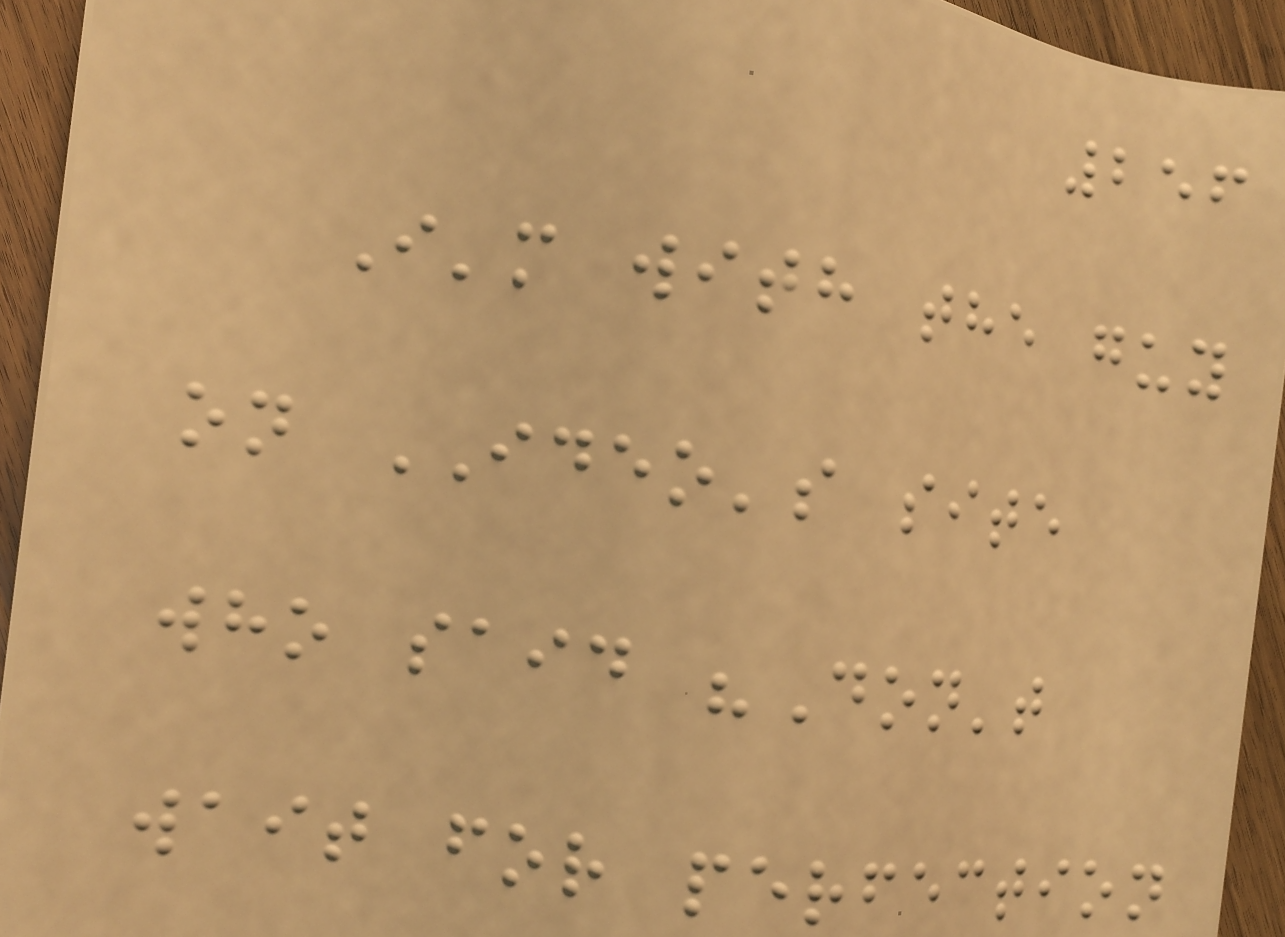256
I'm with the guy
on IDEO's site
who said "Don't
wait for perfection
